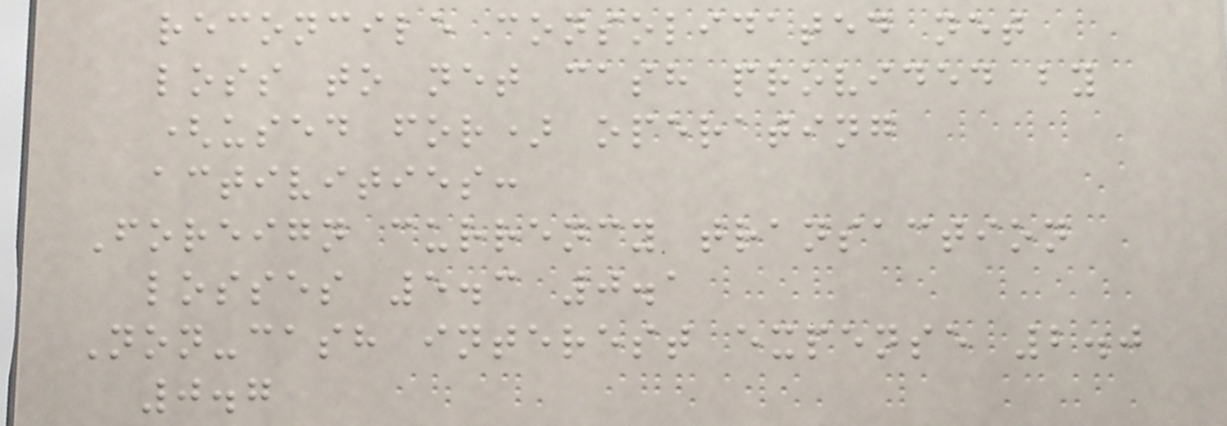reconcile consolidated net
loss to net cash provided by
(used for) operating
activities:
Foreign currency transaction
losses 5.3 0.1
Non-cash interest expense 2.0
0.7
